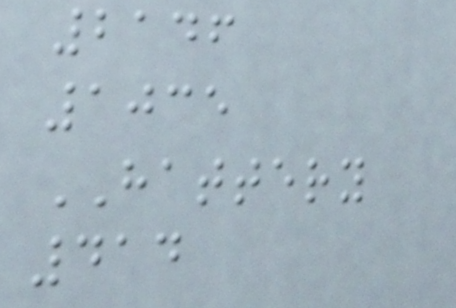2146
1035
HATTERY
414
